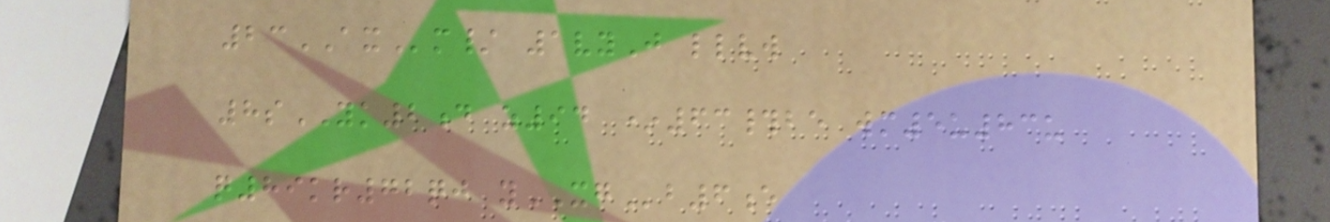23AXm/ 1vyJ llvw
8sYK2d z94 *63#be wm5u83u
q89kr72qj yXGb6e
